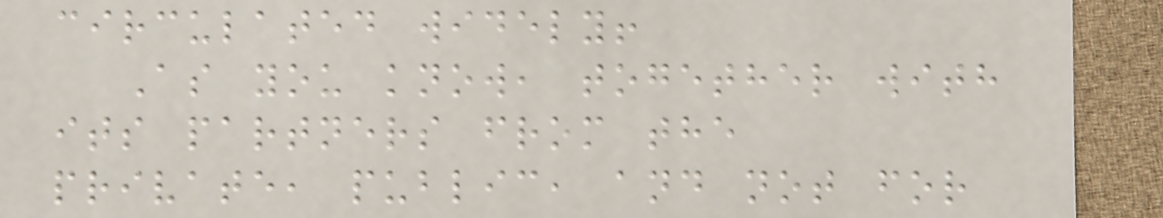circulated widely!
As you know, together with
its partners from the
private, public, and not for
